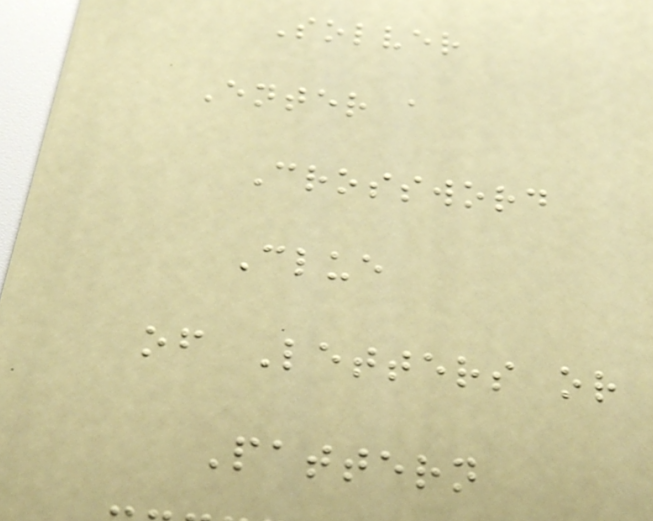Solver
Enter a
Crossword
Clue
of Letters or
Pattern
